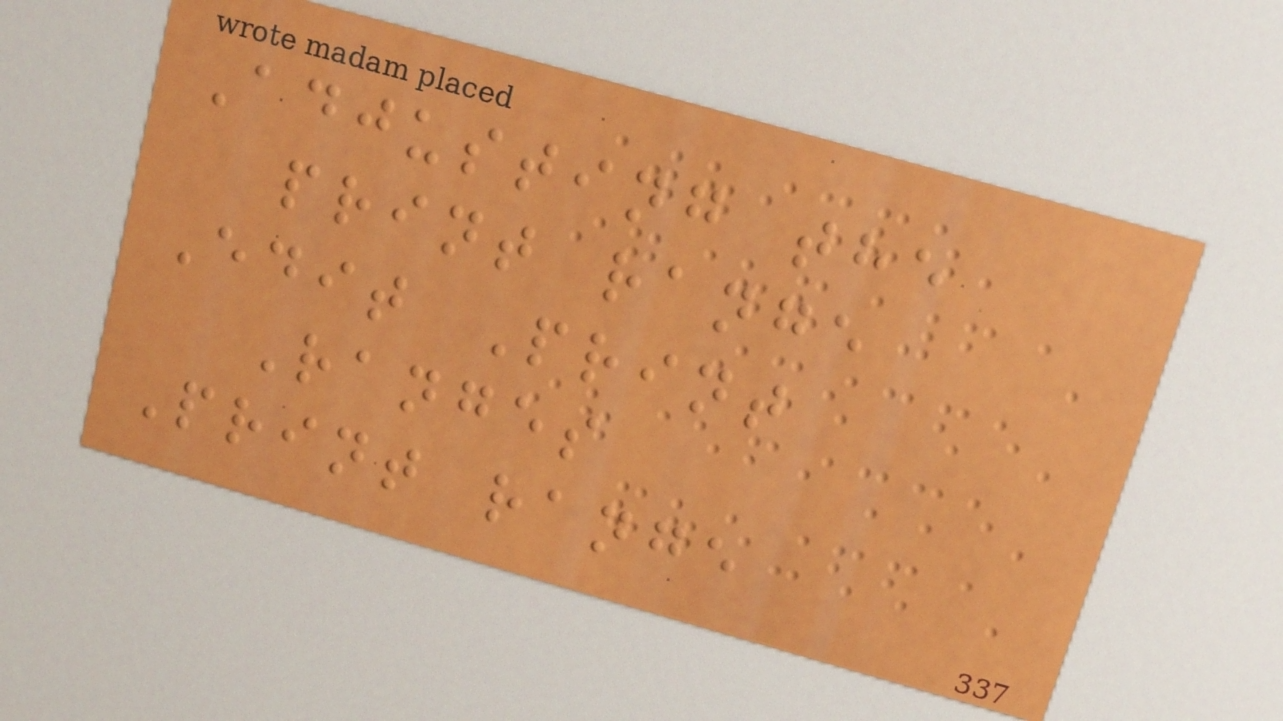Adjusting the
print range
Edit Print
Ranges
Print range
